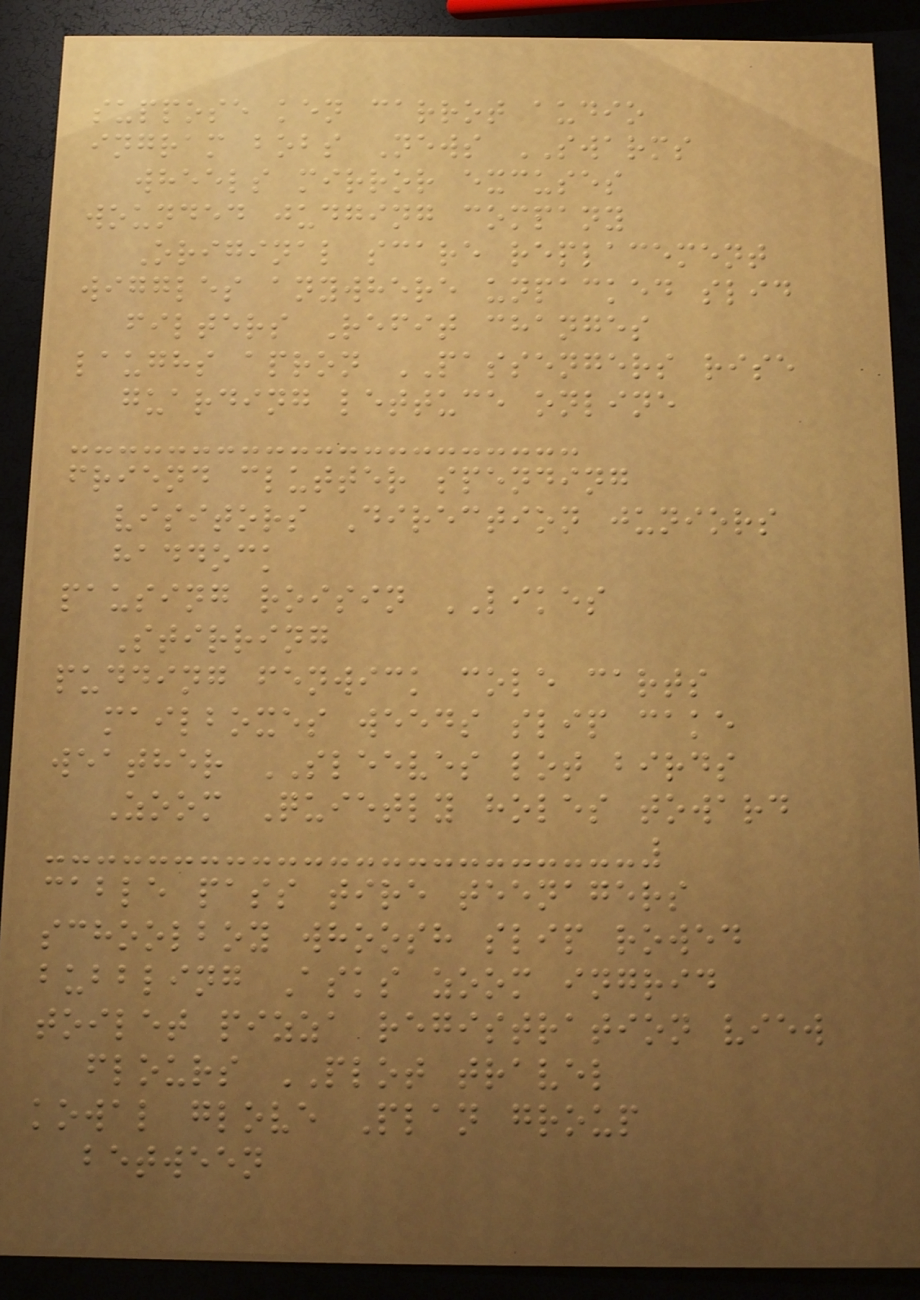suppose ken carrot audio
ingram bobs News SWARMS
wheels mirror excuses
wounded judging company
Original scare replacement
wiggles anywhere unpacked slid
filters Refit changes
laughs apron PASSENGERS rise
guarding lettuce online
friend clutter spending
visitors Direction juniors
haddock
pausing roisin LIKES
Stirring
pudding fenwick cole carts
mailboxes weeds slip cake
weather SLEEVES lot birds
Zoom Quietly holes toward
cable pass tire teenagers
schoolboy whoosh slip rowed
bubbling Asks zoom ingrid
toilet pizza registration view
flours PLOT travel
kowal glove Plan group
between
